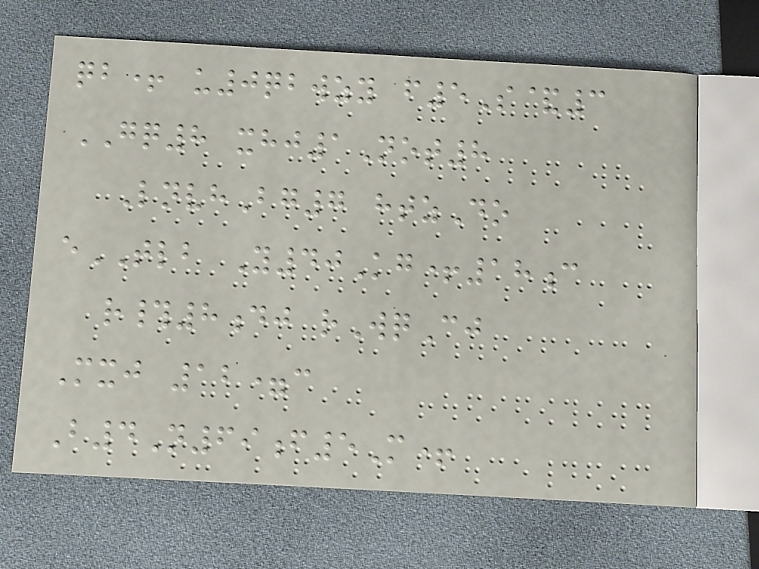qb+ u0qbwzy f5S&3
GQ8 xhj1Not8
LnvhBg7 htzDo
eTLB Y40Kg+18c
r#8dj rWqCj
Mxj 12=c
B4N69f5M+
